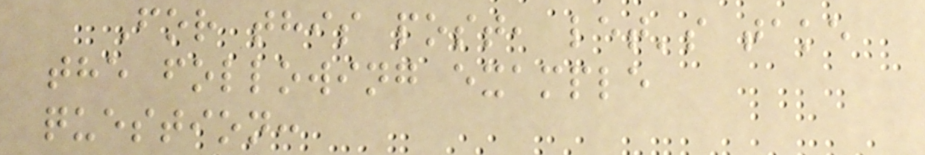For this post, let's take
the following example
question:
